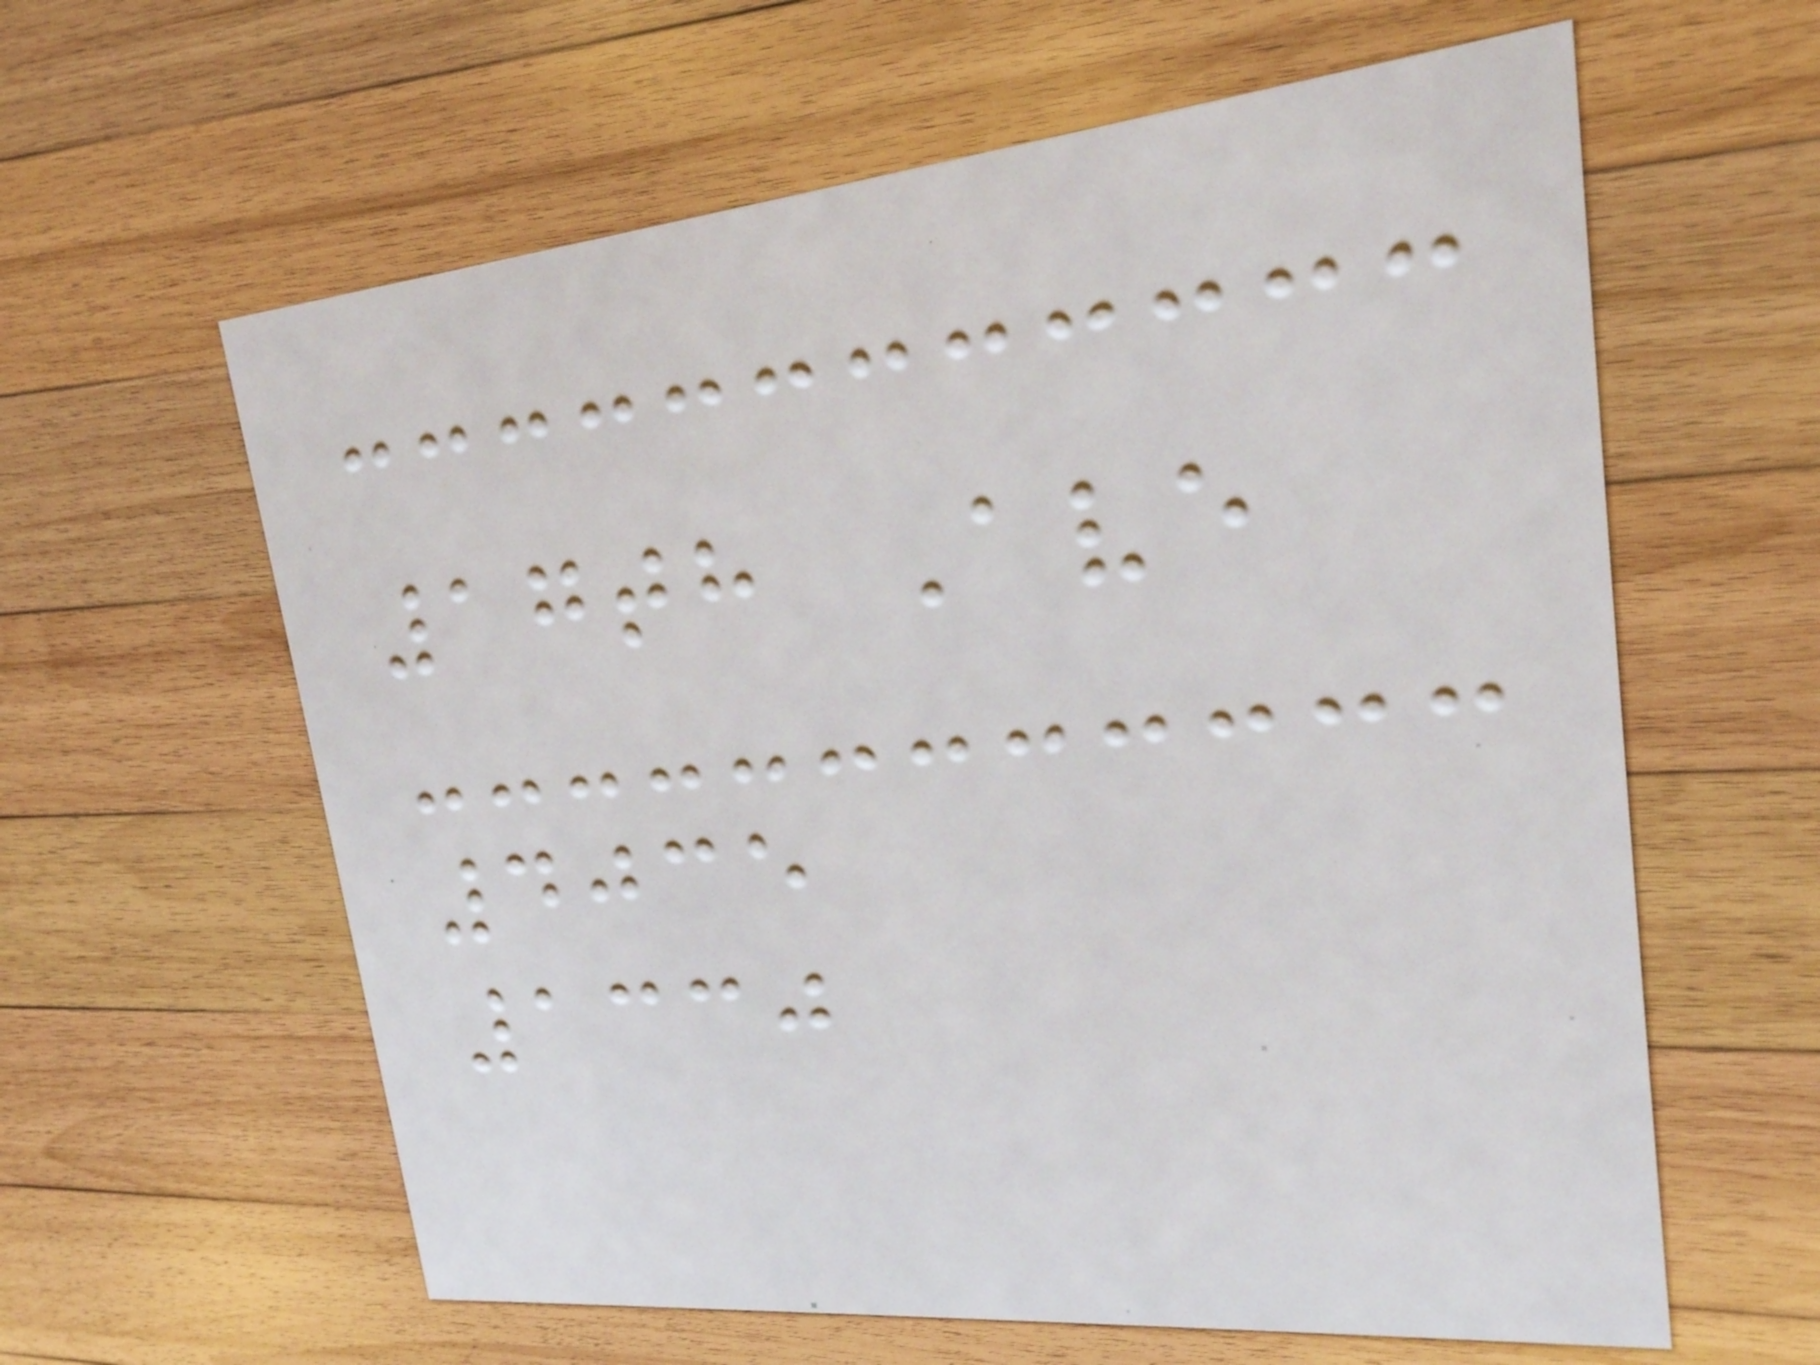17th Ave
4035
1330
